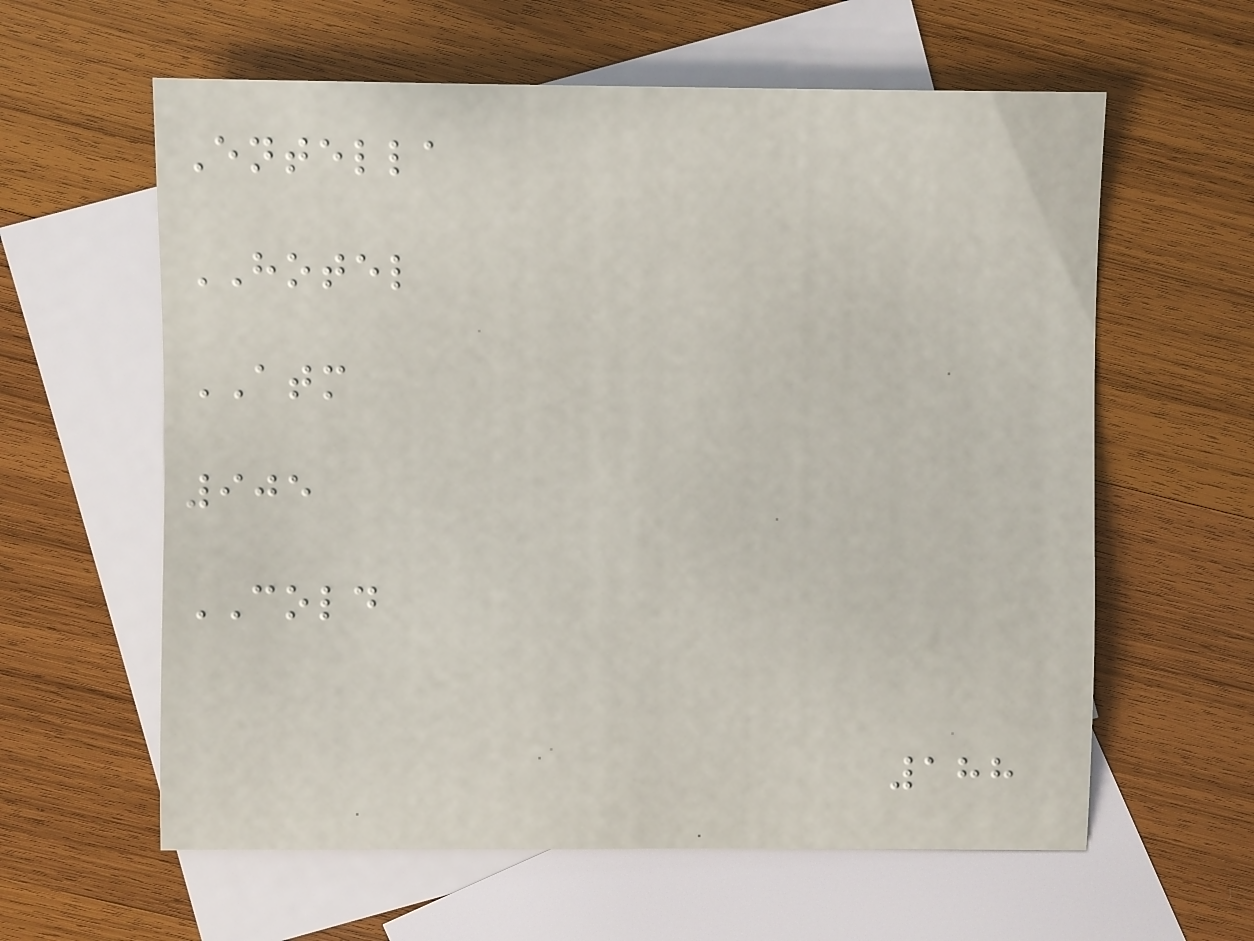Entella
HOTEL
ATM
905
COLD
188
